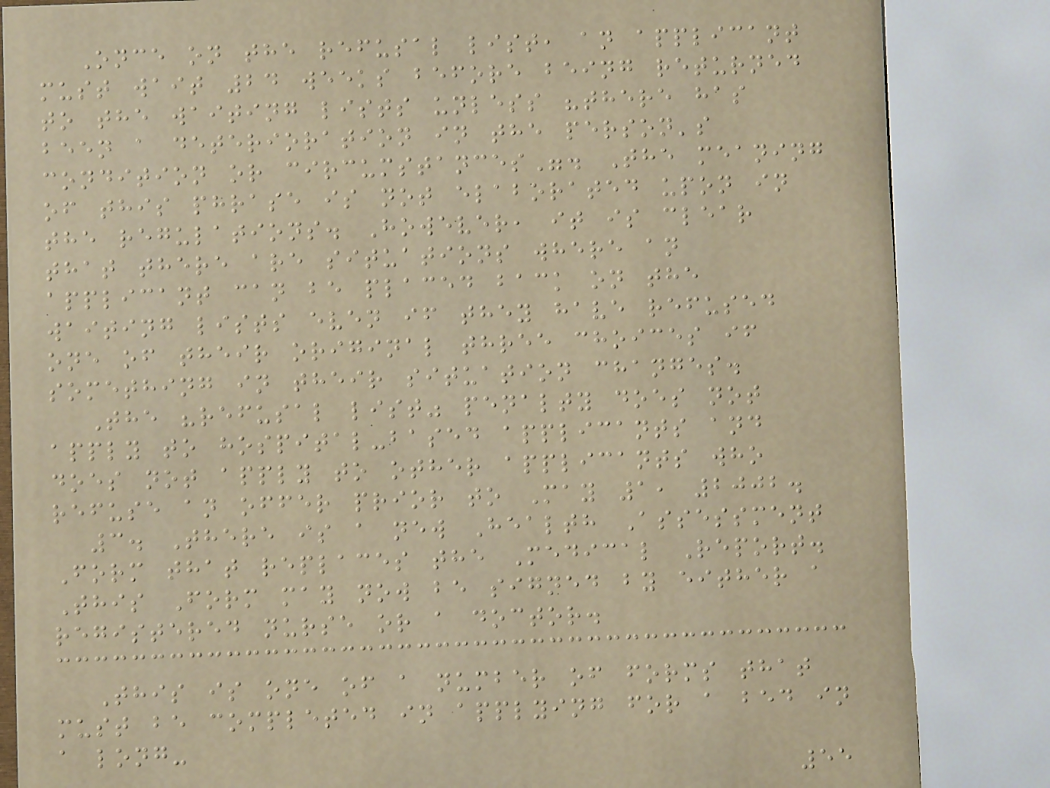Once on the refusal list, an applicant
must wait 24 weeks before being returned
to the waiting lists unless "there has
been a deterioration in the person's
condition or circumstances". The meaning
of this phrase is not elaborated upon in
the regulations. However, it is clear
that there are situations where an
applicant can be placed back on the
waiting lists even if they have refused
one of their original three choices if
something in their situation changes.
The "refusal list" penalty does not
apply to hospital-based applicants and
does not apply to other applicants who
refuse an offer prior to May 1, 2002.
3. There is a new Health Assessment
Form that replaces the Medical Report.
This Form may now be signed by either a
registered nurse or a doctor.
This is one of a number of forms that
must be completed in applying for a bed in
a long-
55
